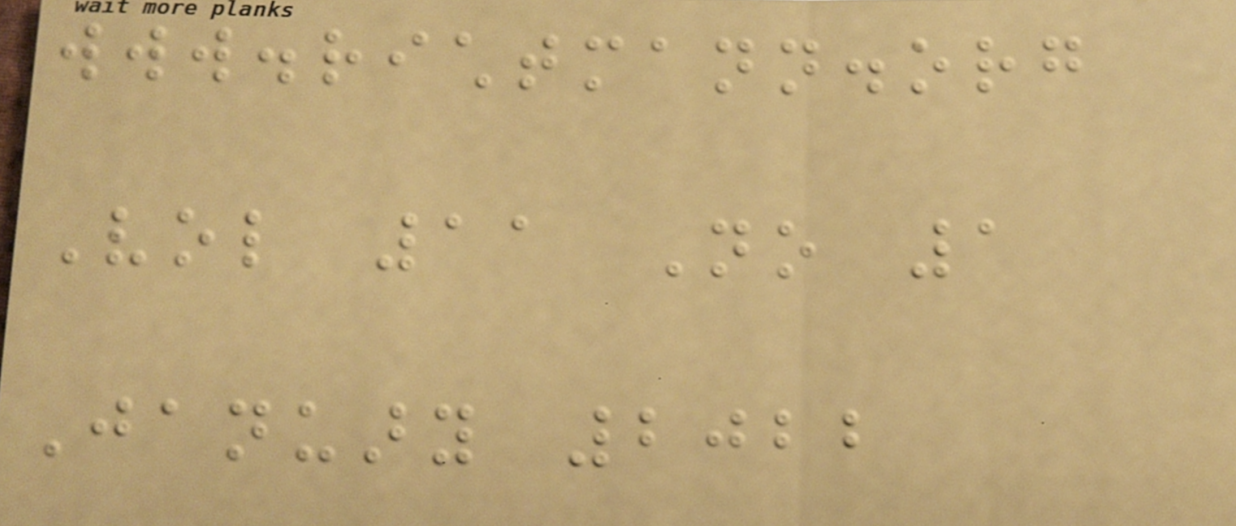www.richtmann.org
Vol 11 No 1
January 2022
